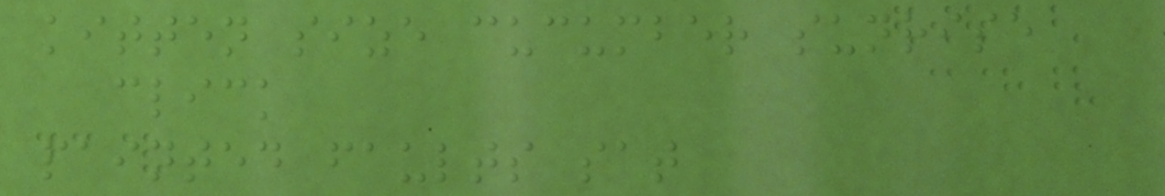kitten size cucumber sunrise
click
painted faults sat
